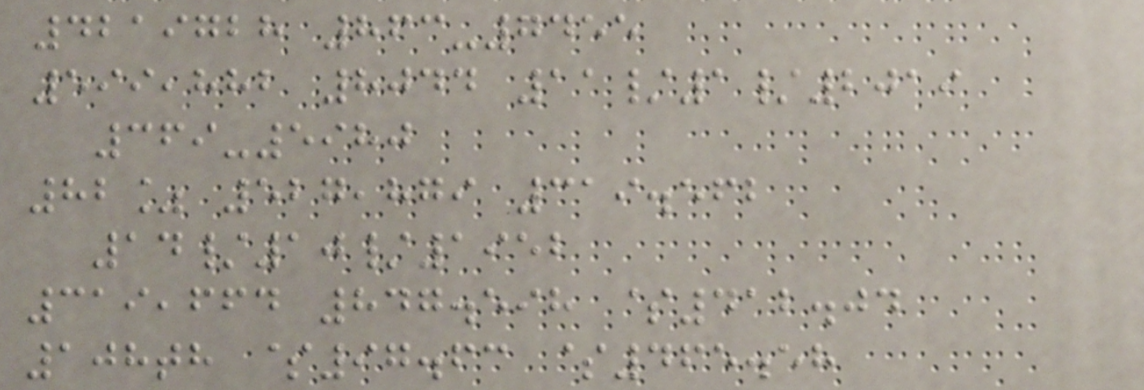4219728 863-7455
599,882 8044 11/1/2019
369-5980
82% 527,879 319.562
14/10/1952
319,664 847.598 $412.04
108th $97.63 $465.58
